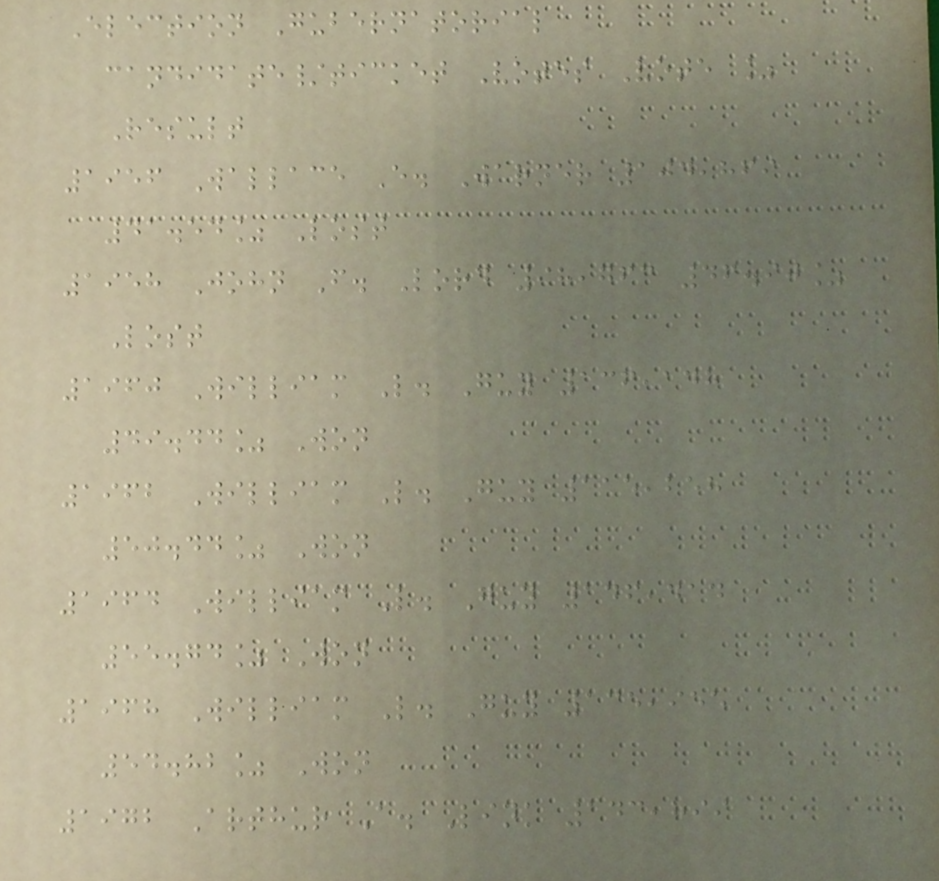Election Gubernatorial
candidate/ticket Votes Vote %
Result
1956 Wallace E. Warner 104,869
41.54% Lost
1958 John F. Lord 98,763 46.90%
Lost
1960 William L. Guy 136,148
49.44% Won
1962 William L. Guy 115,258
50.44% Won
1964 William L. Guy 146,414
55.74% Won
1968 William L. Guy 135,955
54.82% Won
1972 Arthur A. Link 143,899
